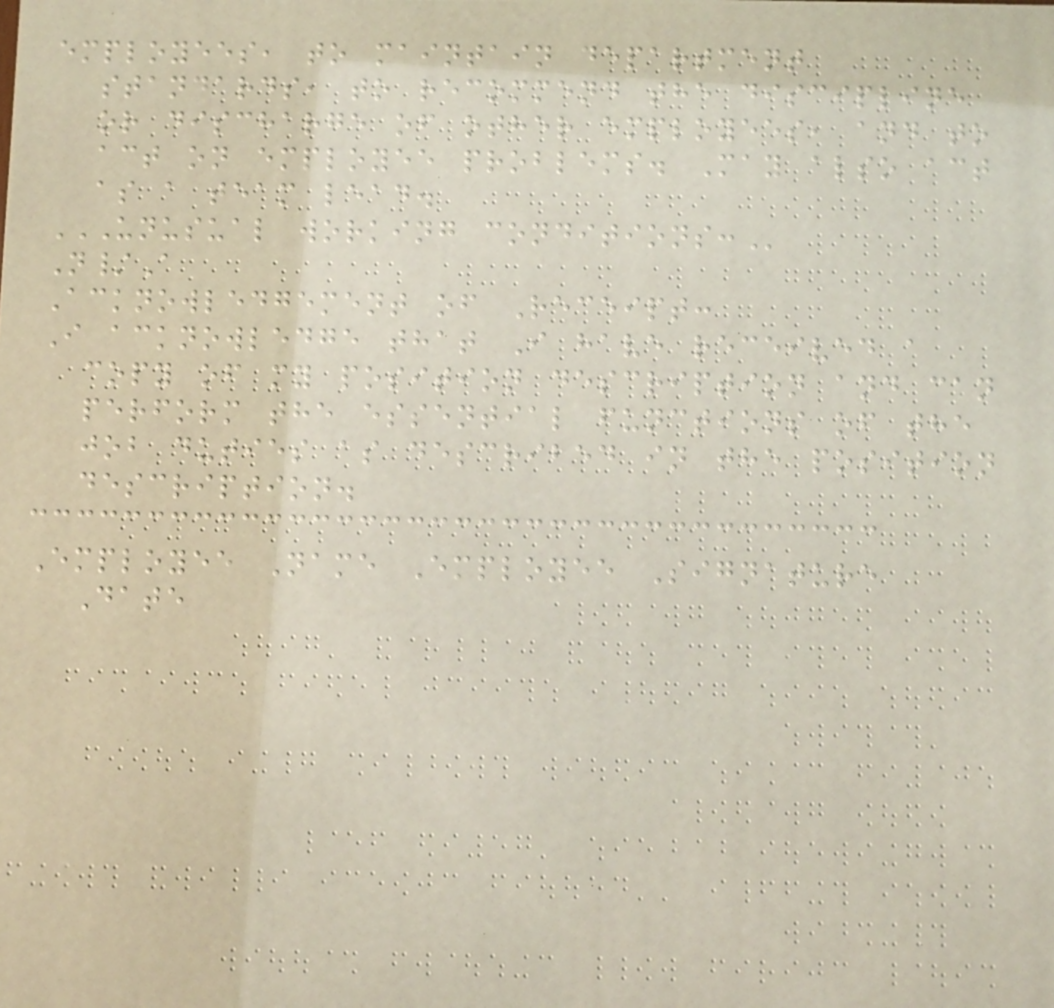employees, to maintain department
standards, to recommend the discipline
or discharge of other employees, and to
act on employee problems. May also act
as a team lead.
UNUSUAL WORKING CONDITIONS:
N/A
Acknowledgement of Receipt:
I acknowledge that I have received a
copy of my position description and can
perform the essential functions of the
job duties as described in the position
description.
Employee Name Employee Signature
Date
